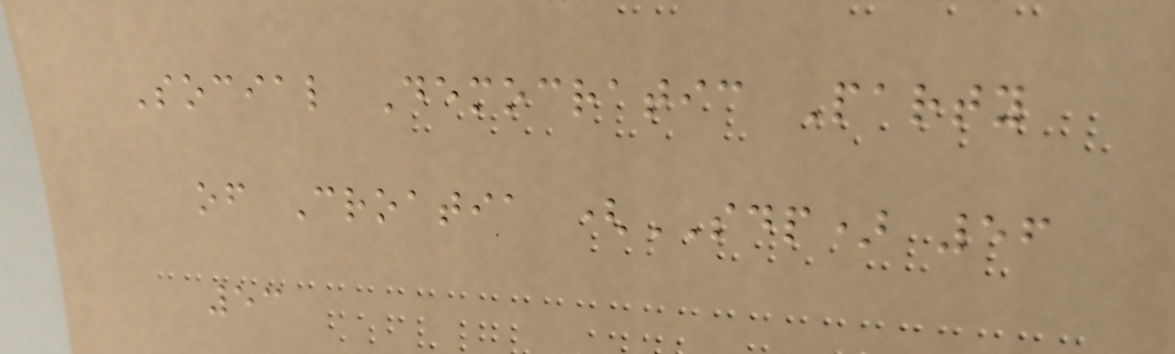Social Democratic Party
of Croatia (SDP) 56
53
